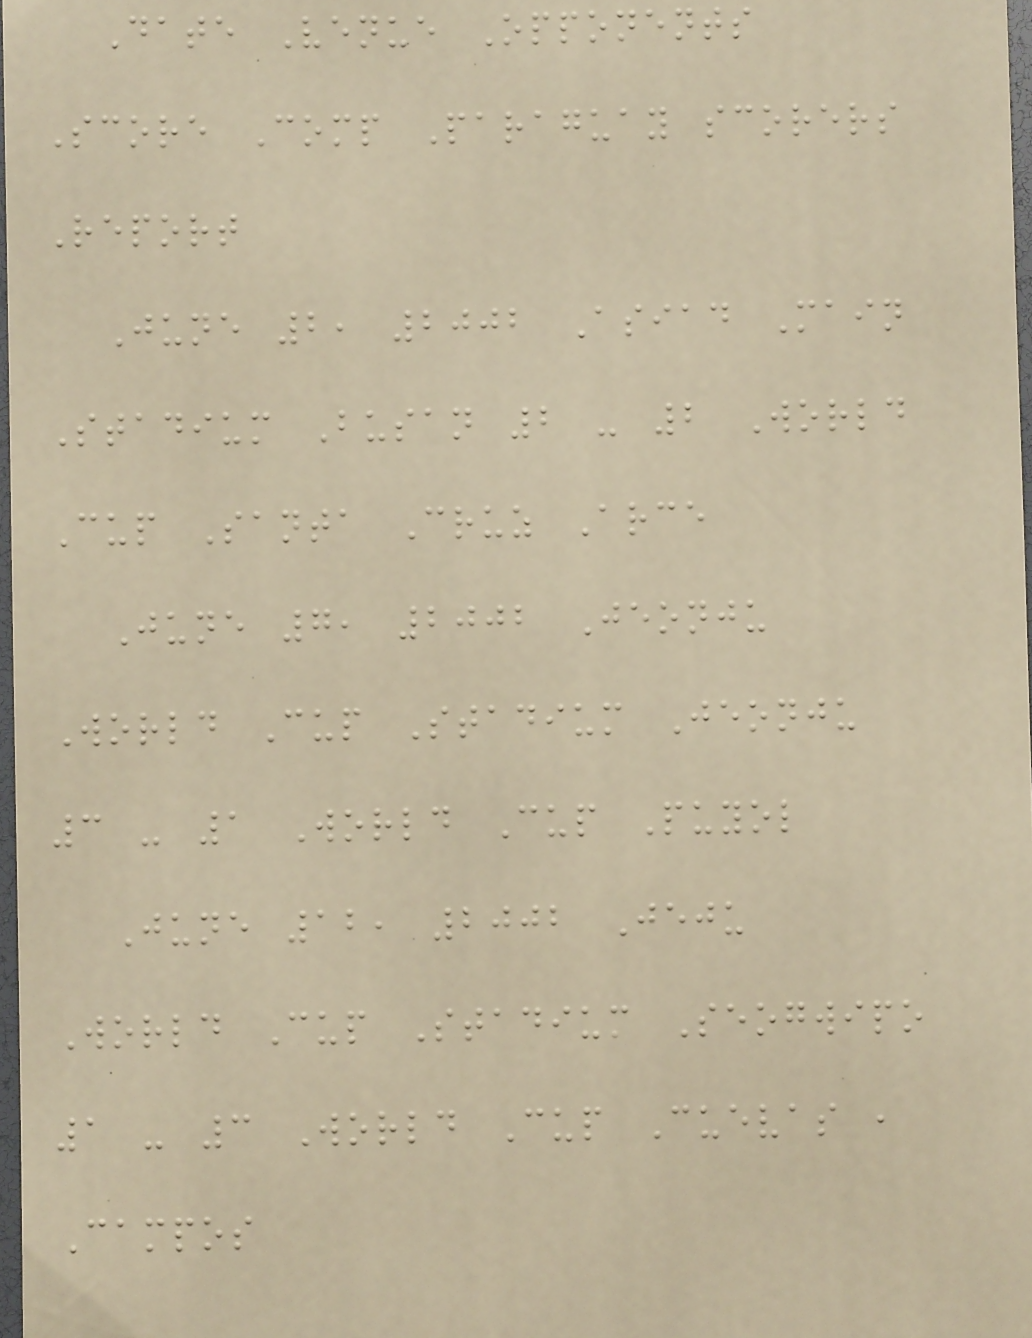Date Venue Opponents
Score Comp Paraguay scorers
Report
June 2, 2002 Asiad Main
Stadium Busan 2 - 2 World
Cup Santa Cruz Arce
June 7, 2002 Jeonju
World Cup Stadium Jeonju
3 - 1 World Cup Puyol
June 12, 2002 Jeju
World Cup Stadium Seogwipo
1 - 3 World Cup Cuevas ,
Campos
